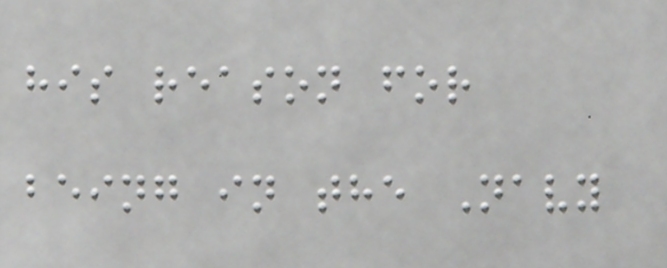his reason for
being in the Navy
